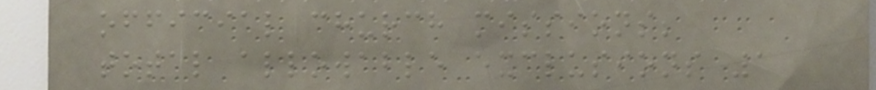official church missions;
total allowable exclusions 1
